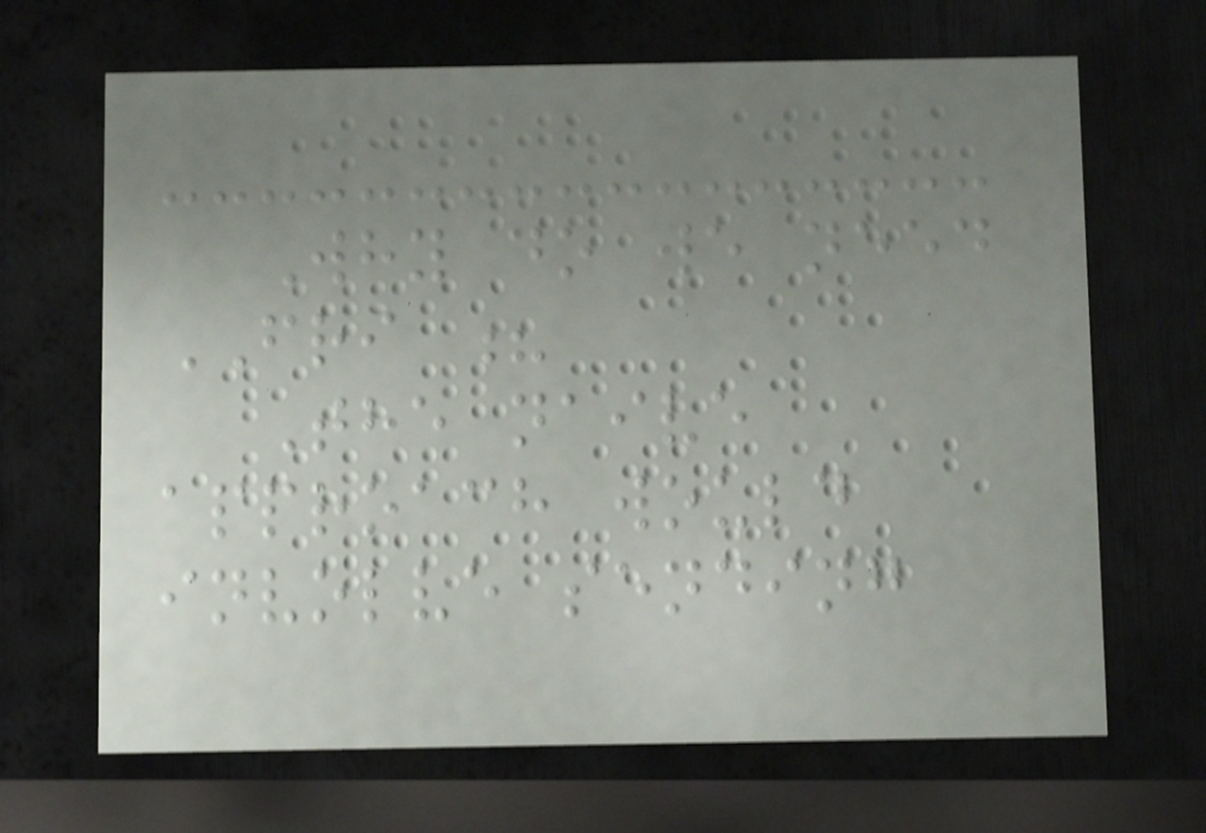Why do we need
FRI ?
The naive
approach would
involve sending
